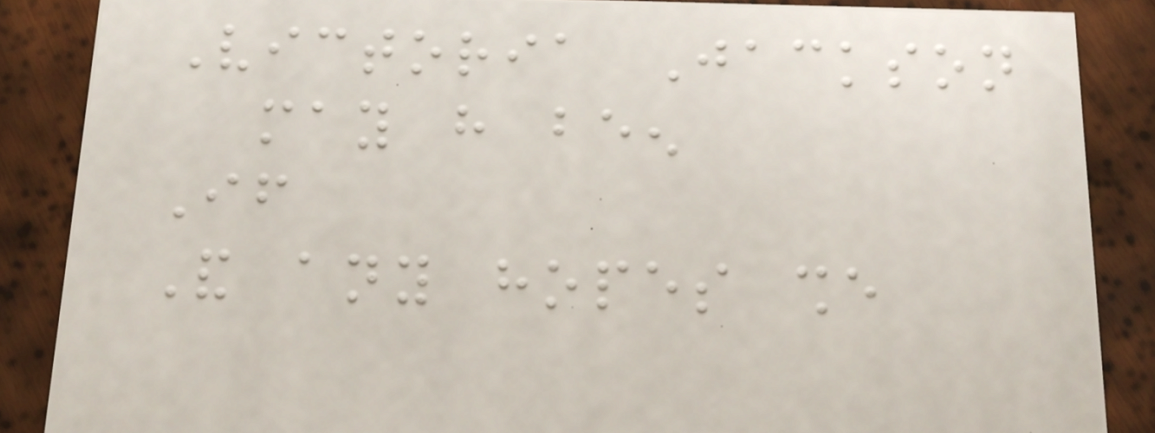Victoria Jackson
may have been
If
And any hopes she
